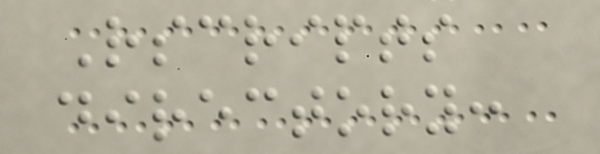Rscripts
directory:
